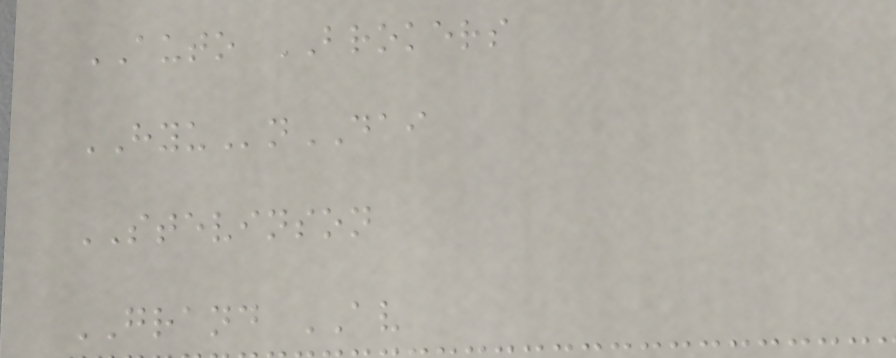AUTO BROKERS
HYUnDAI
STEVINSON
GRAND AV
